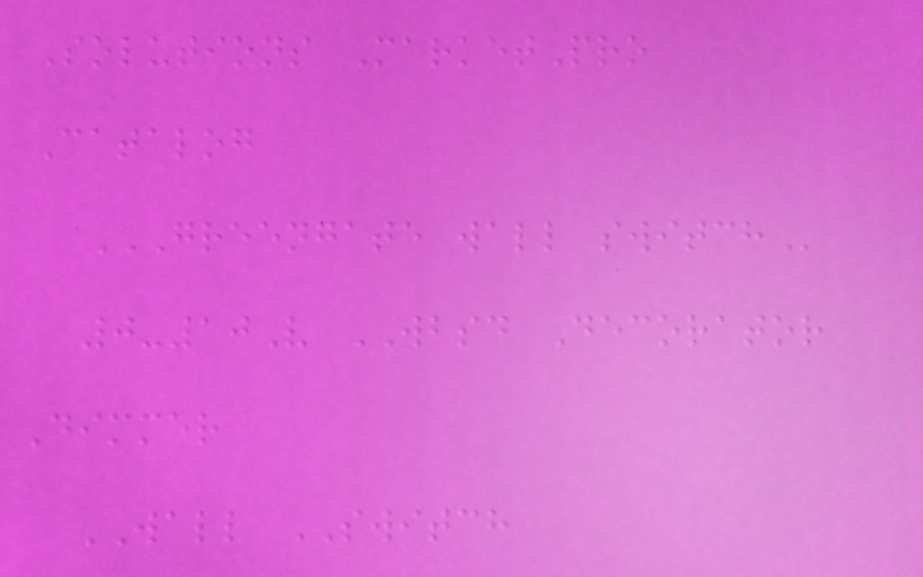Solutions MarketPro
Catalog
GREENGATE WALL SWITCH
0-10V WBSD Decorator
Dimmer
WALL SWITCH
